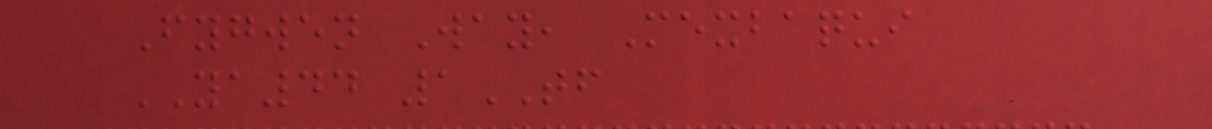Fygwen Way, Mexbaqui
YA44 1TF
